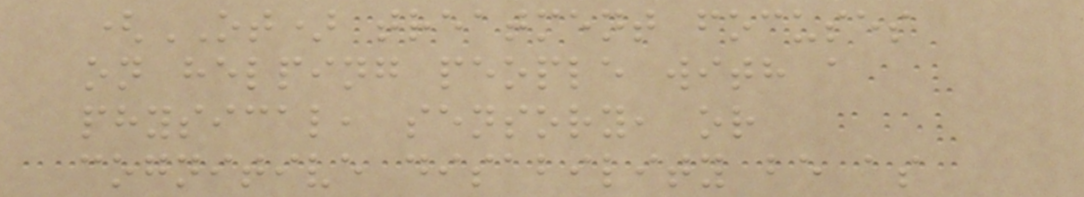(OT) treatment focuses
on helping people with a
physical, sensory, or
cognitive disability be as
